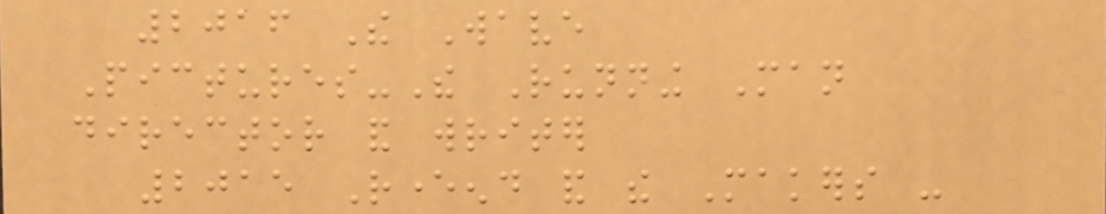2016 The Wave
Pictures-The Running Man
director and writer
2015 Reverend and the Makers -
